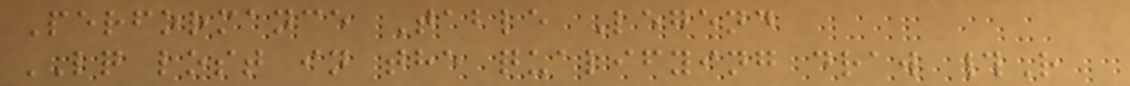Performance Table Legend
LQ lost in the qualifying draw #R
